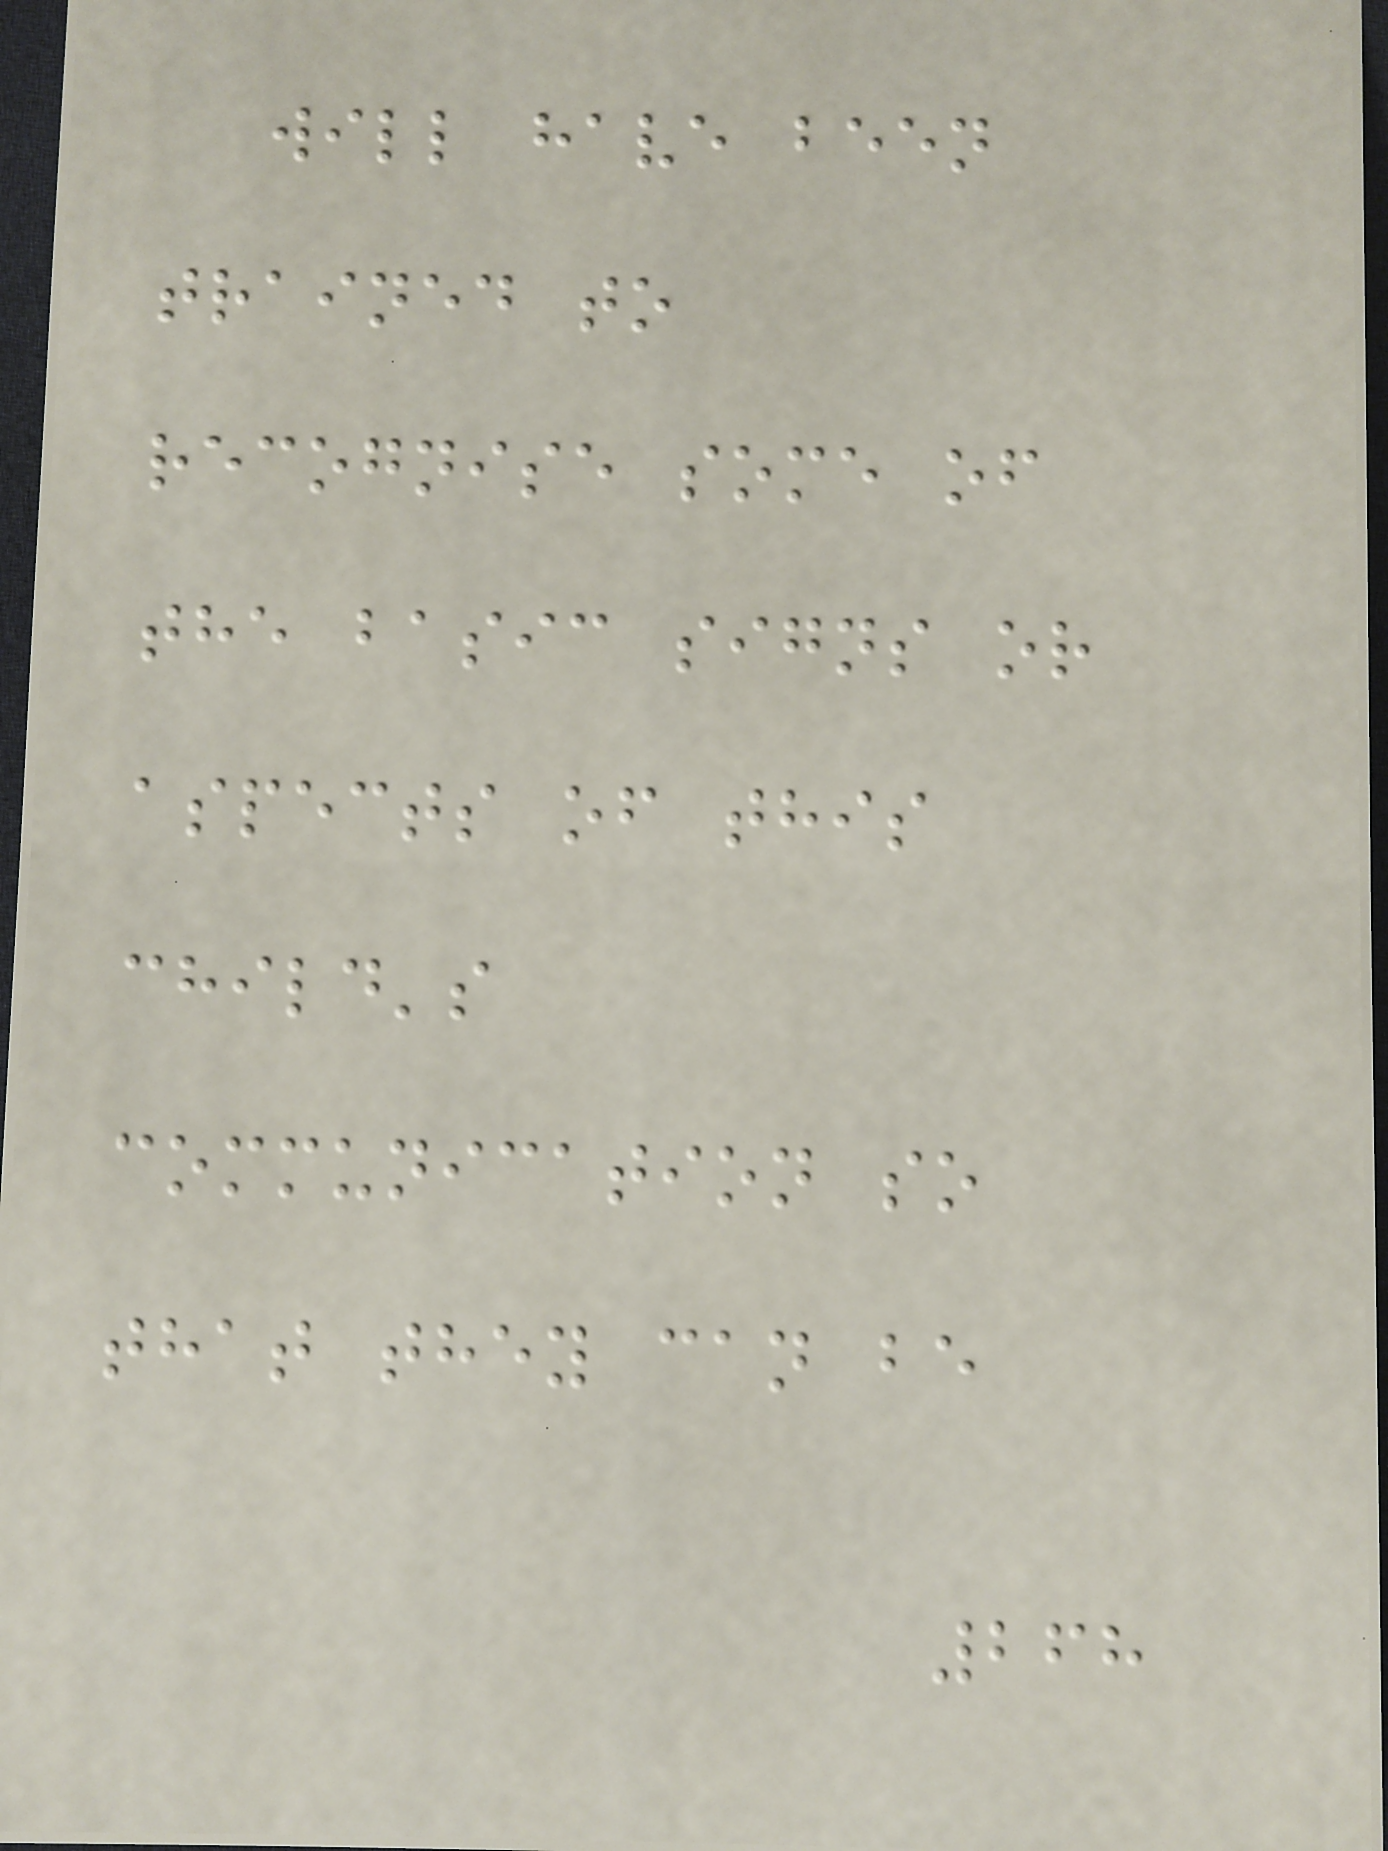will have been
trained to
recognise some of
the basic signs or
aspects of this
child's
communication so
that they can be
268
